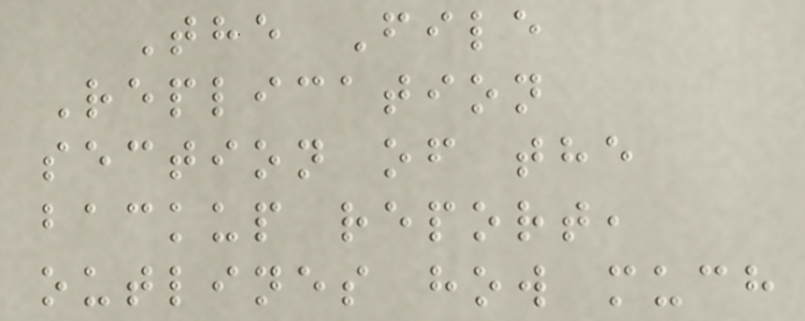The File
Replication
section of the
backup report,
outlines how much
